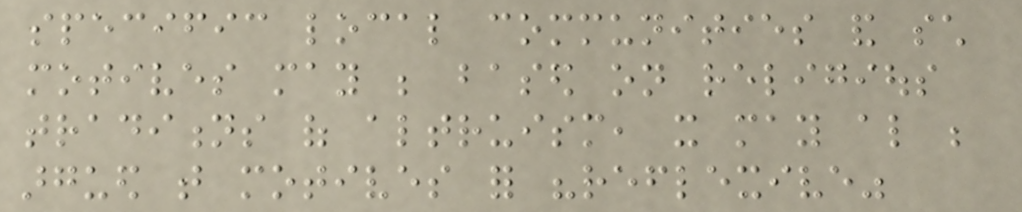specific local communities and such
motives may be based on religious
traditions of altruism, it may also be
argued that motives for "reflexive"
